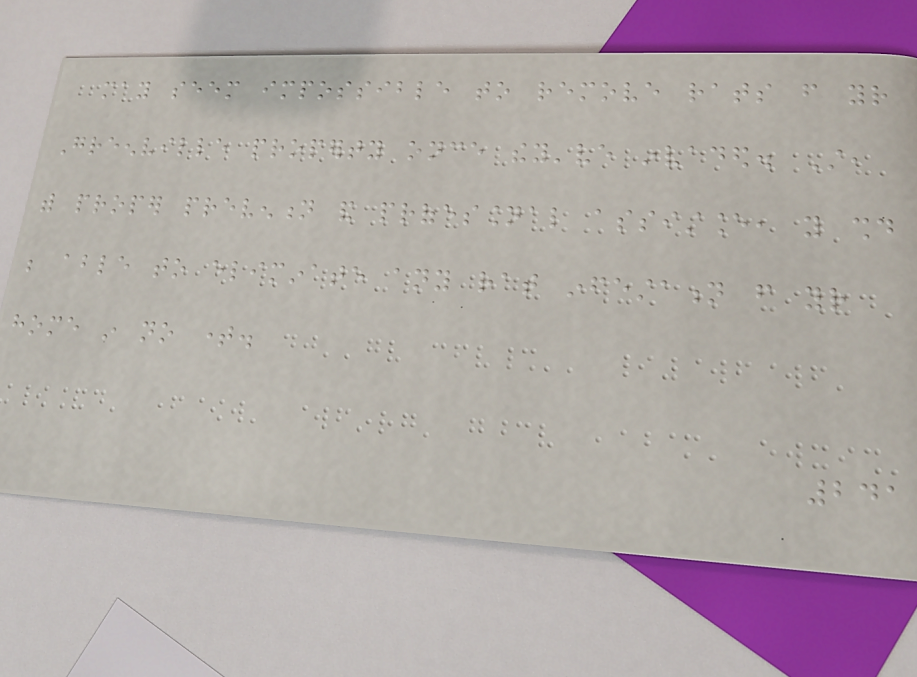may seem impossible to remove rats from your
Greenville property once they've invaded. Still,
with proper prevention and professional assistance, you should
be able to eliminate any rat infestation from your
home in no time.
241
